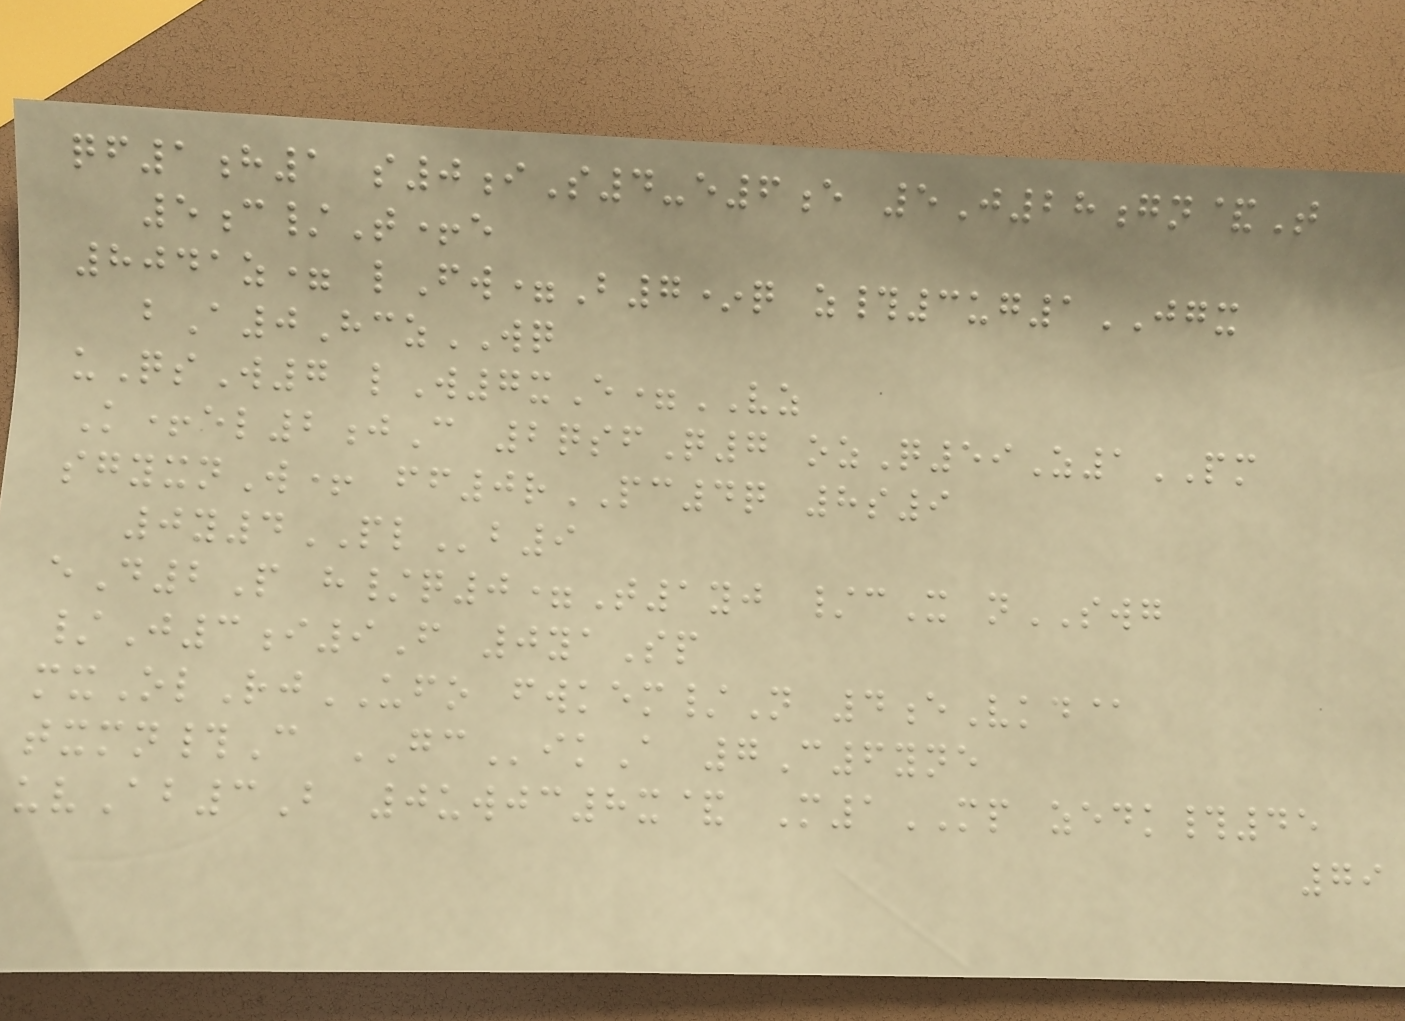qf1h1 s0iS4-e6e 5J28gn&T
5c/T+e
8041z= lFw=B7*q z#3ug1JGX
bA0HczWQ
uQsW7 lW7xE=VZ
K+el2jC 2qsfQ7 ozQ59Z1PM
sgyxnW+ ff0rPC4q 8s9
0y4PLb9
eD2P h/q0=T1yj /cX nSWG
/J3i9F 0yaSp
mxOlRjUFO fwkem/N 4eVkd@
txmn#C GCikA 7C6yne
uvAb3B 0uwjc8x& M1MP zedk#45
79
